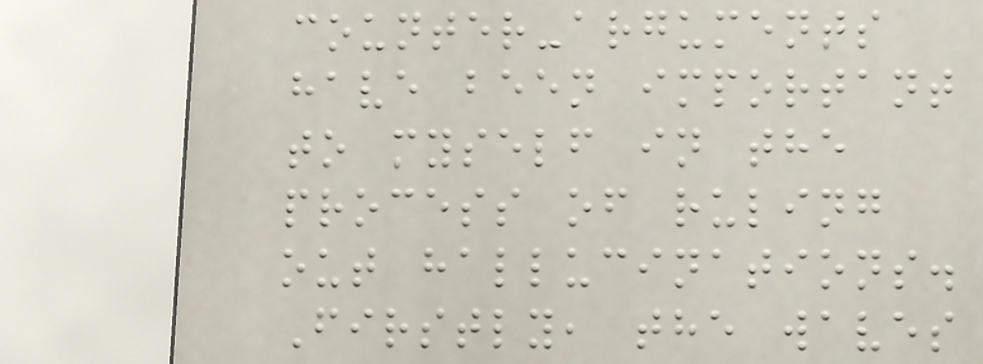counter-arguments
have been important
to myself in the
process of ruling
out hallucinations.
Firstly, the waves
